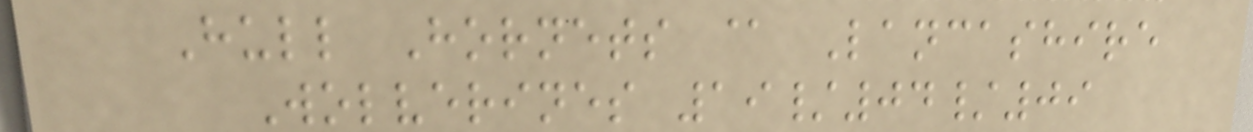Hull Hornets @ Lancashire
Wolverines 19/04/09
